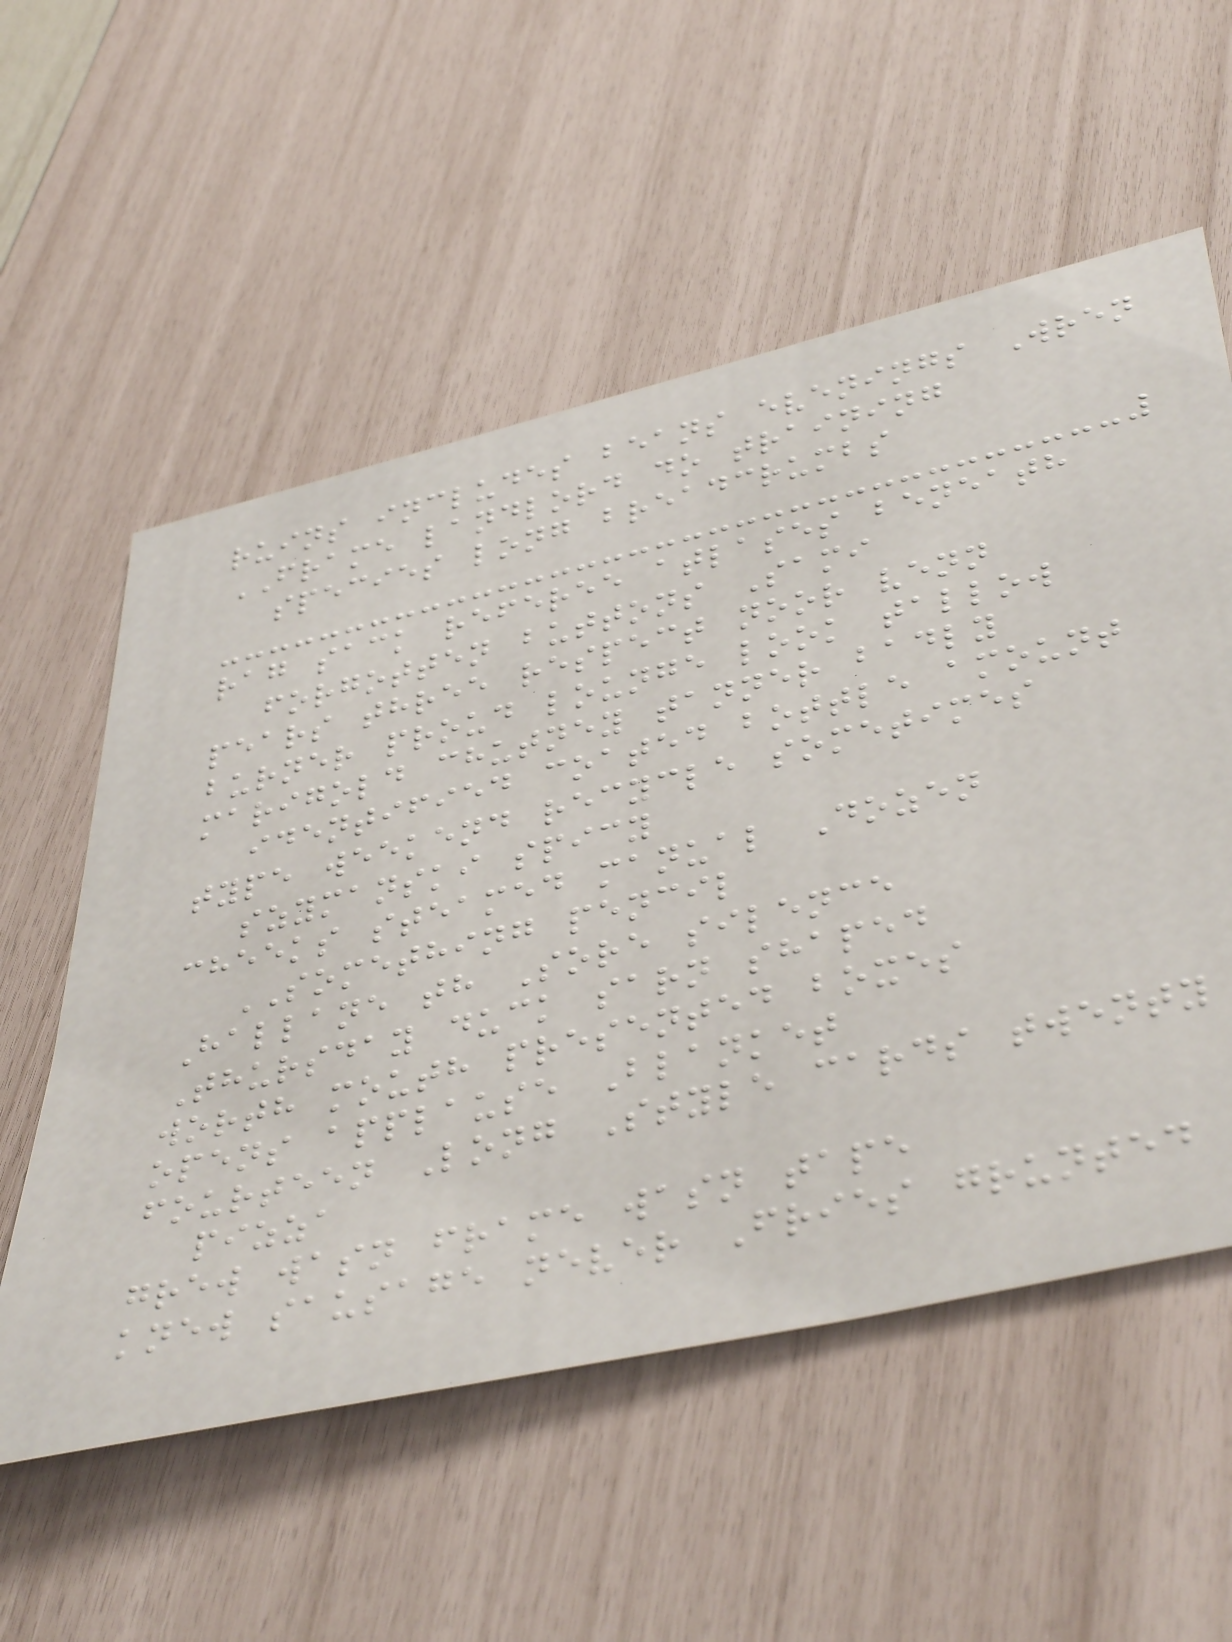ruins includes beans evenings Wren
FRAME landlord do training
species long breadcrumbs
rag sack referee atlases beneath
forgotten buttons Sami
pears three respect noor venn
burner proud lounge look tallow
marigold chutney tanner badly
identified coated bottle amount
type weekend recycle sometimes
szymanski spicy
cheeks steamed manual Dozen
SOMETHING pencil
Hallane th Sore silence
Thursday duck sarn shaped
worth mouth presented boxes
opens applause Blanket
fourteen Long Style cards twenty
pizza
grew wasn frame wasn tape
knew sausage never Fries grunted
